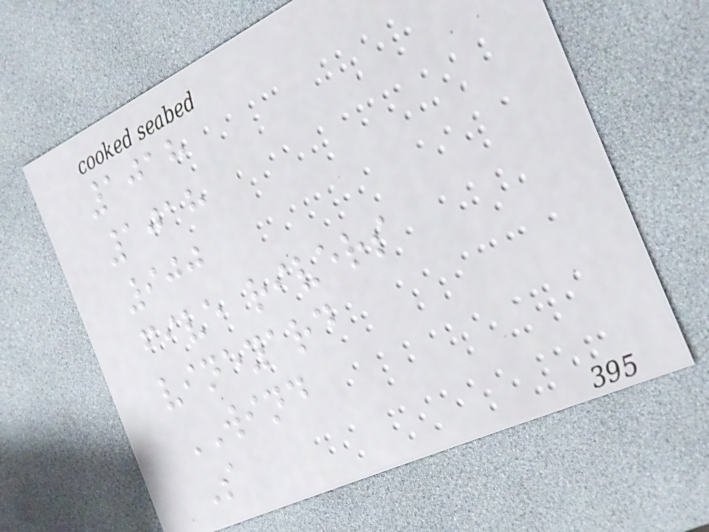1018
1018
900
five rivers
vineyard
WIND
S
